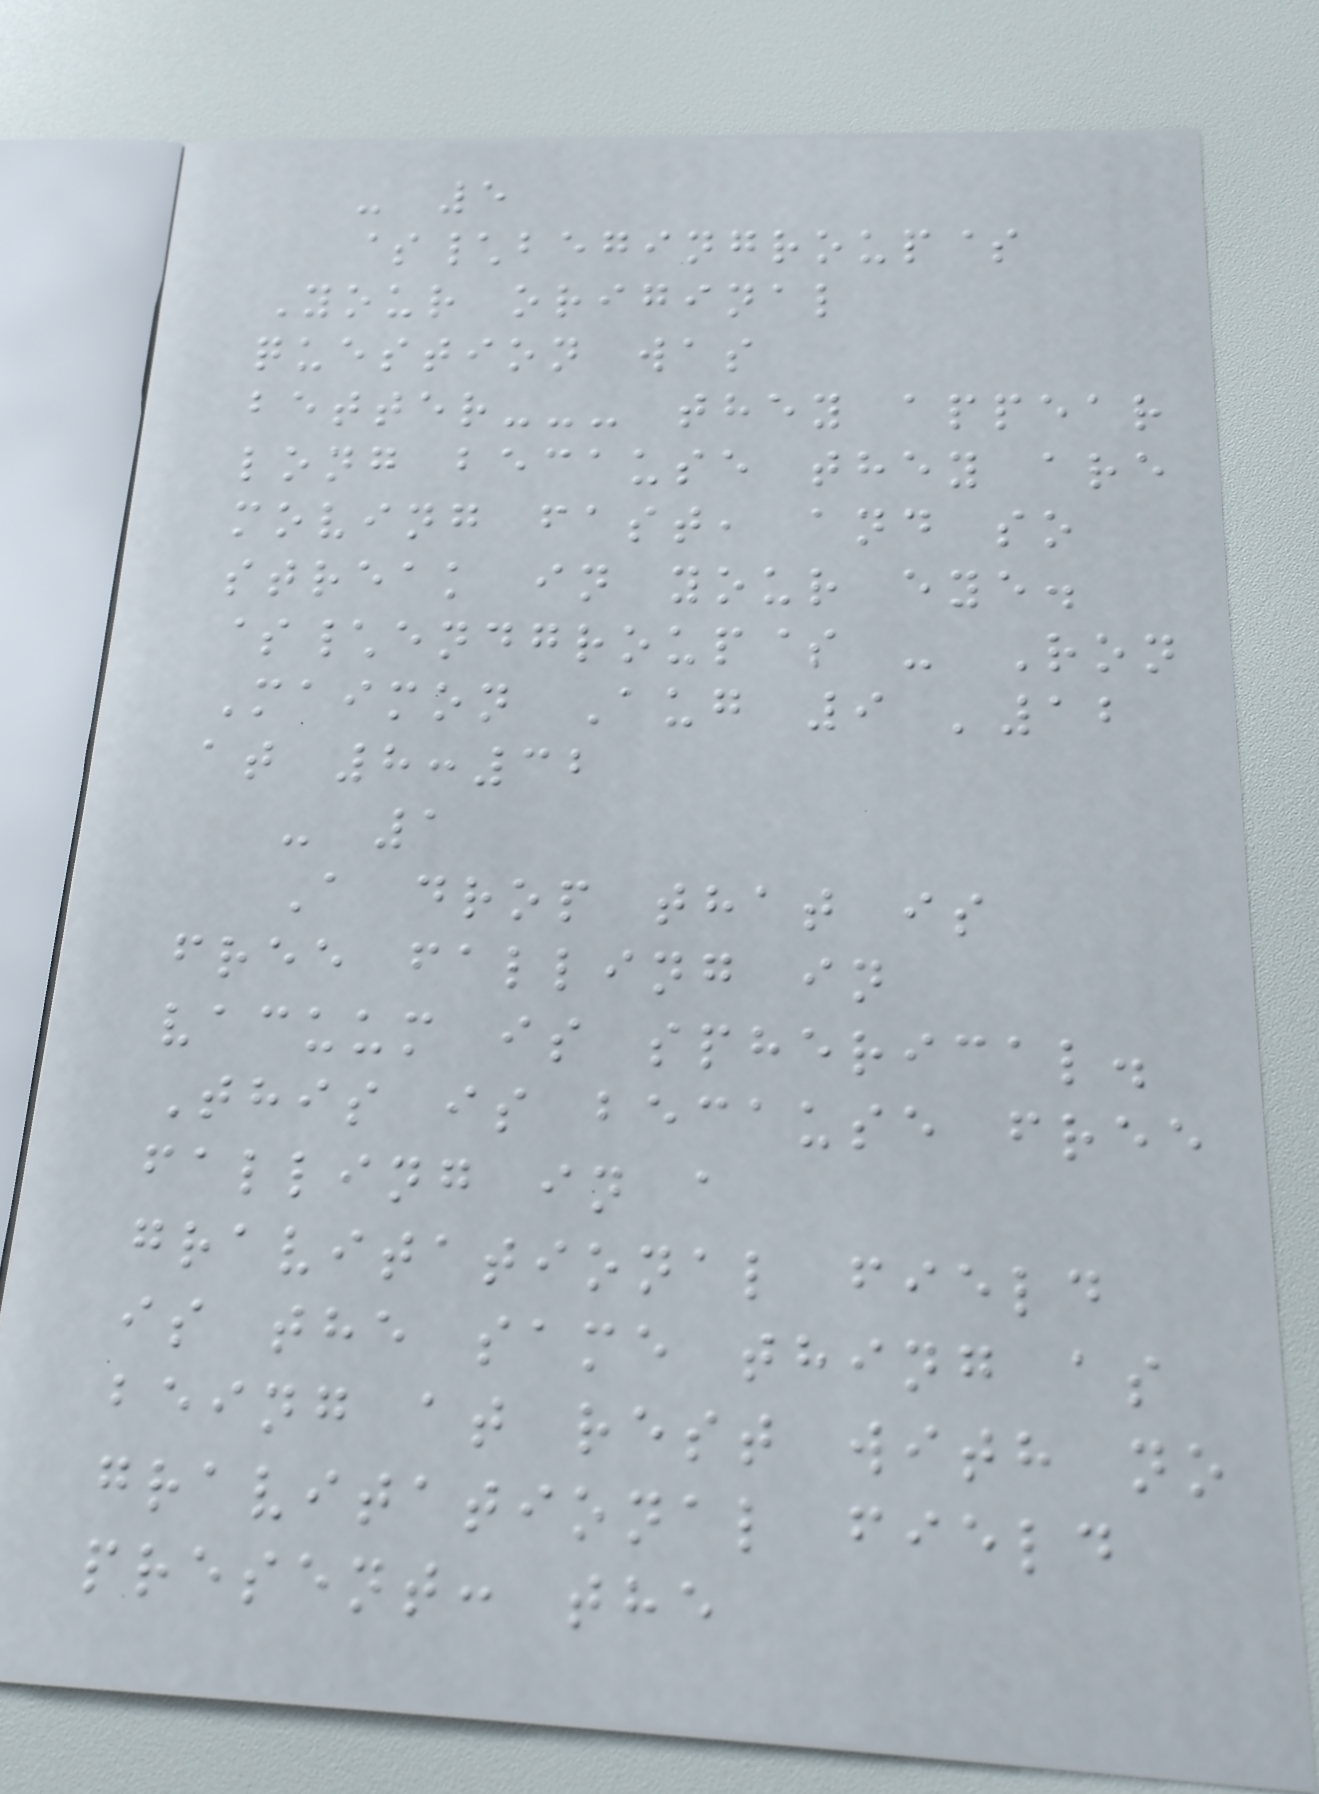- 5
$\begingroup$
Your original
question was
better--- they appear
long because they are
moving fast, and so
streak in your eye.
$\endgroup$ - Ron
Maimon Aug 9 '12
at 8:32
- 1
A drop that is
free falling in
vacuum is spherical.
This is because free
falling in a
gravitational field
is the same thing as
being at rest with no
gravitational field
present: the
